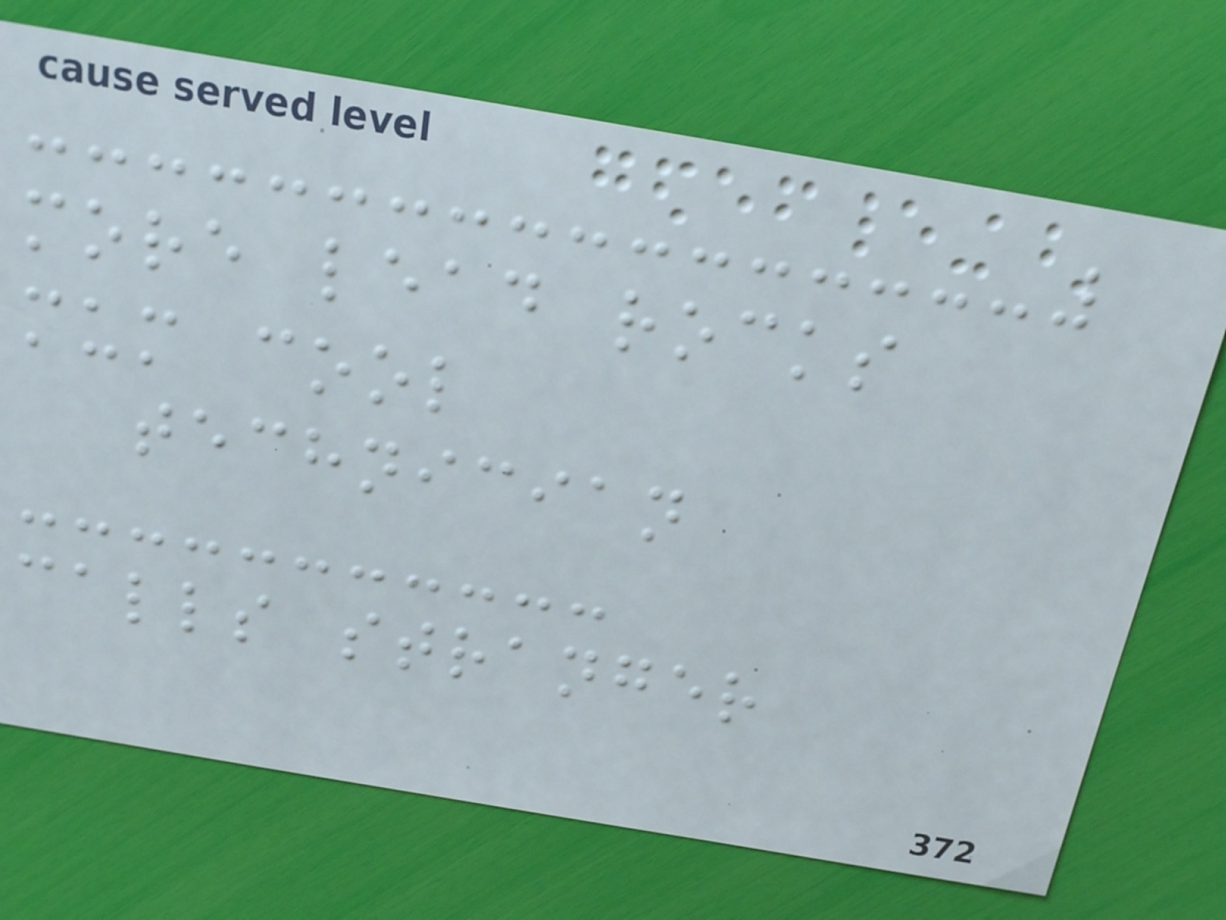more lead rocks
mum cool
technician
calls stranger
